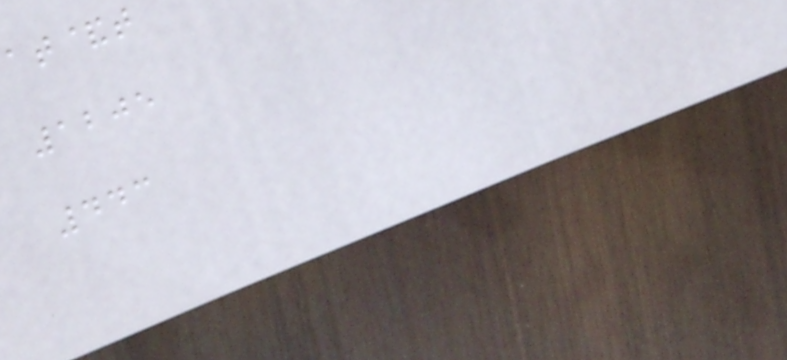at&t
1205
443
